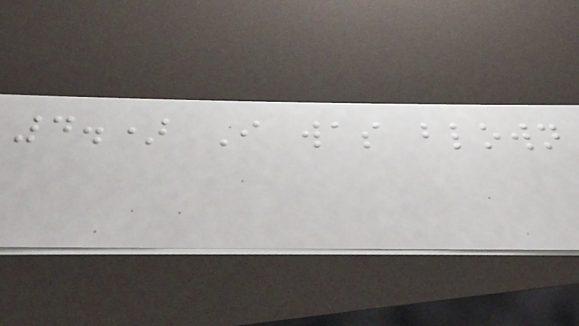4.) I was blown
